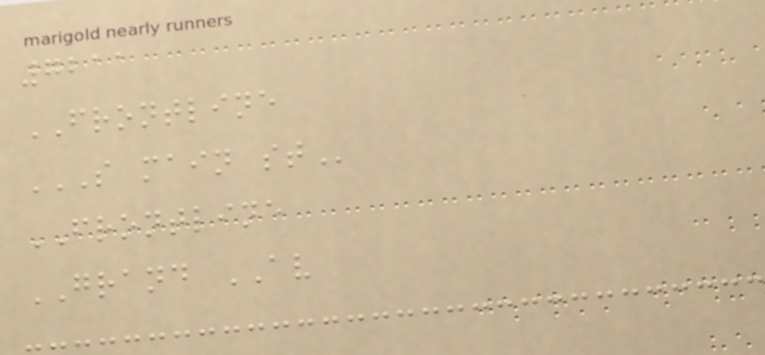7211
FRONTLINE
S MAIN ST
FRONTLINE
GRAND AV
